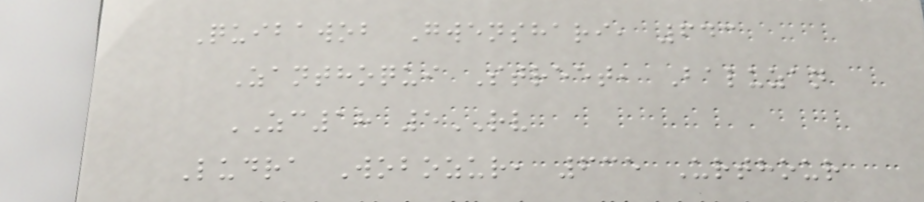Quibawob Gwenshari, 643
Zanthoqui Street, Baluzan
ZC18 5RV
Ludra Wobozur, 635 Urthour
